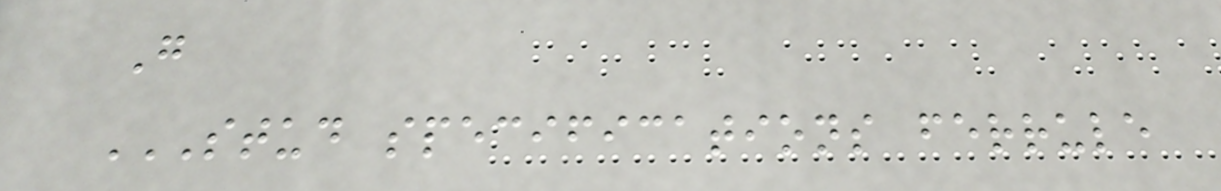G
STUD SPECIFICATIONS FERRULE
